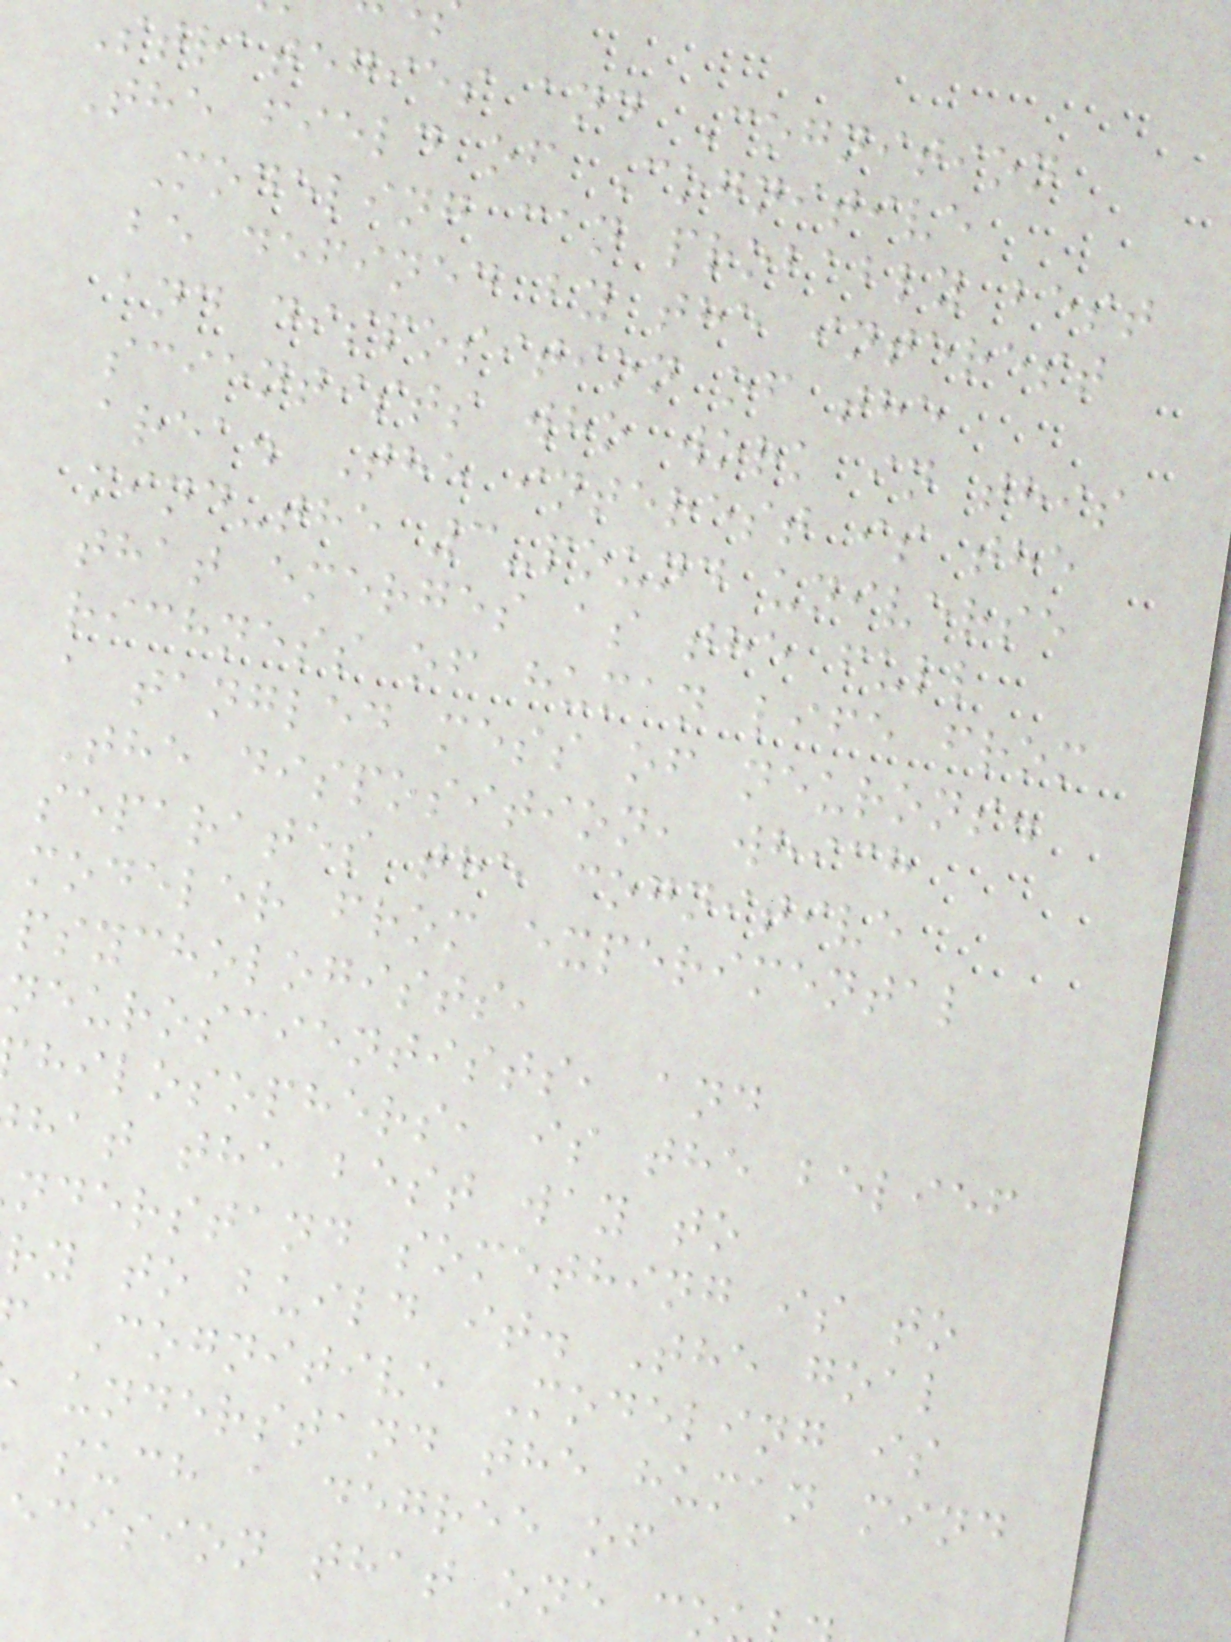Strategies and Cognition
The field of Cognitive
Modeling can probably best
be defined by the interest
and disposition of the
scientists who work in this
area. The interest is the
mind-the 3-pound universe
that emerges as the full
richness of human life from
a tangled mess of neurons.
The disposition, which
separates the cognitive
modeler from experimental
psychologists,
neuroscientists, and
hilosophers, is the belief
hat the best way to
nderstand something is to
ry to build it. The goal
Cognitive Modeling is
understand the human mind
such a degree of
ecision that one c
